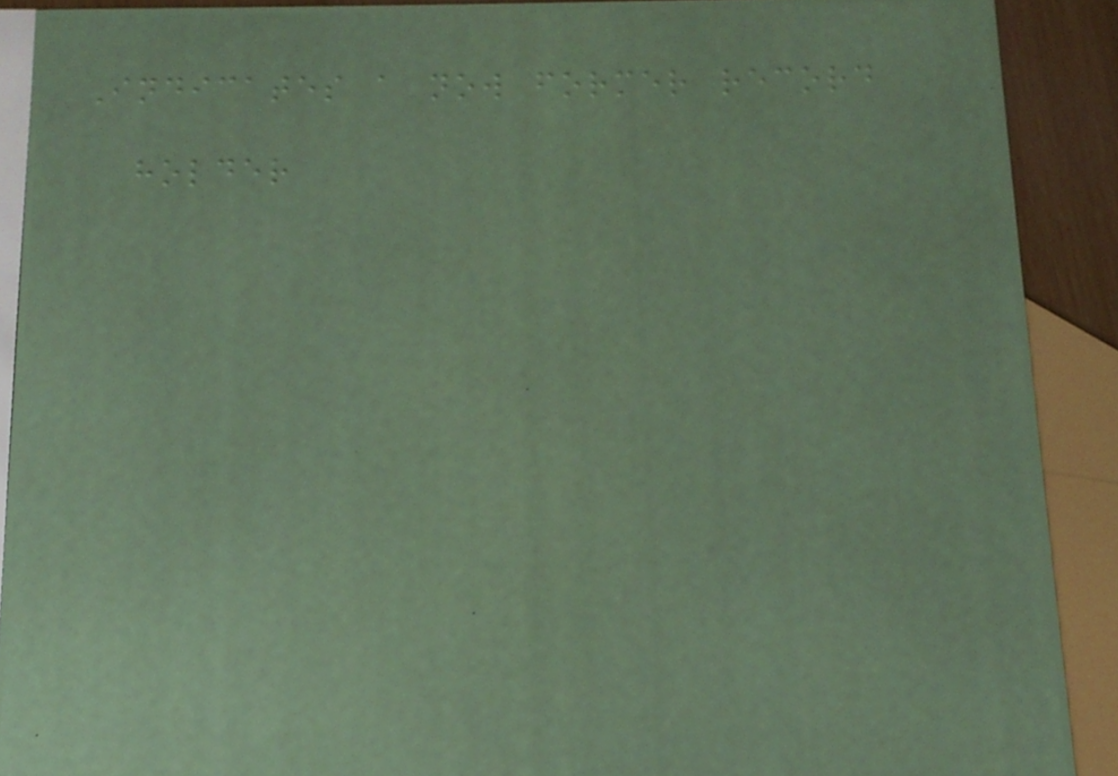Indicates a now former record
holder
